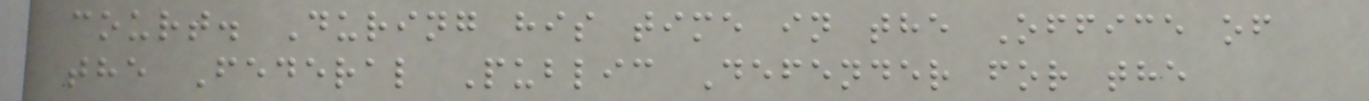court. During his time in the Office of
the Federal Public Defender for the
